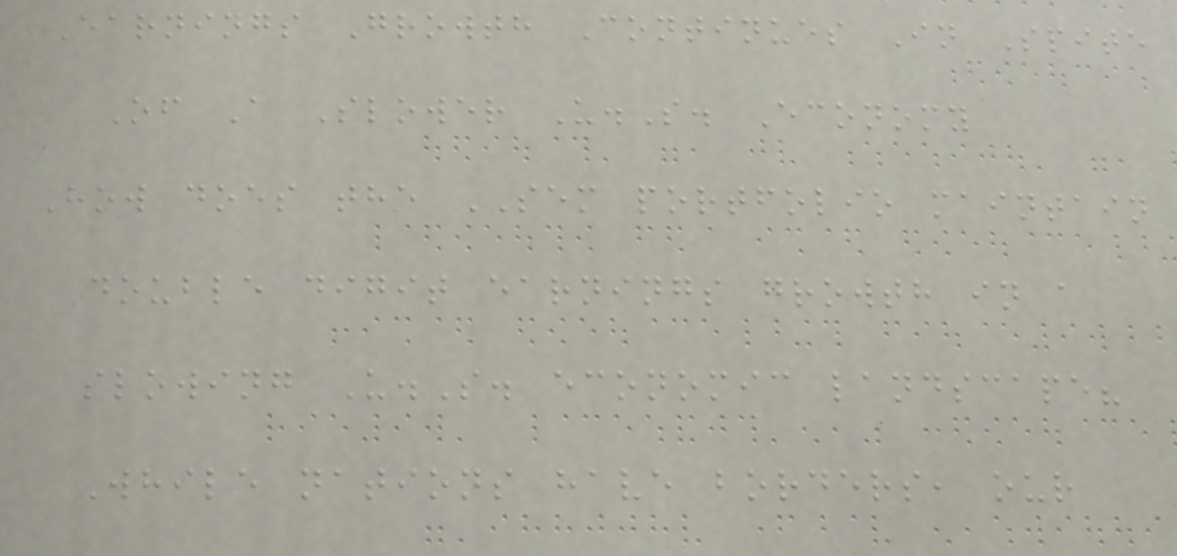Earnings Growth Continues In Spite
Of A Slower U.S. Economy
How does the SEM portfolio maintain
double digit earnings growth in a
slowing U.S. economic landscape?
While nations have borders, our
